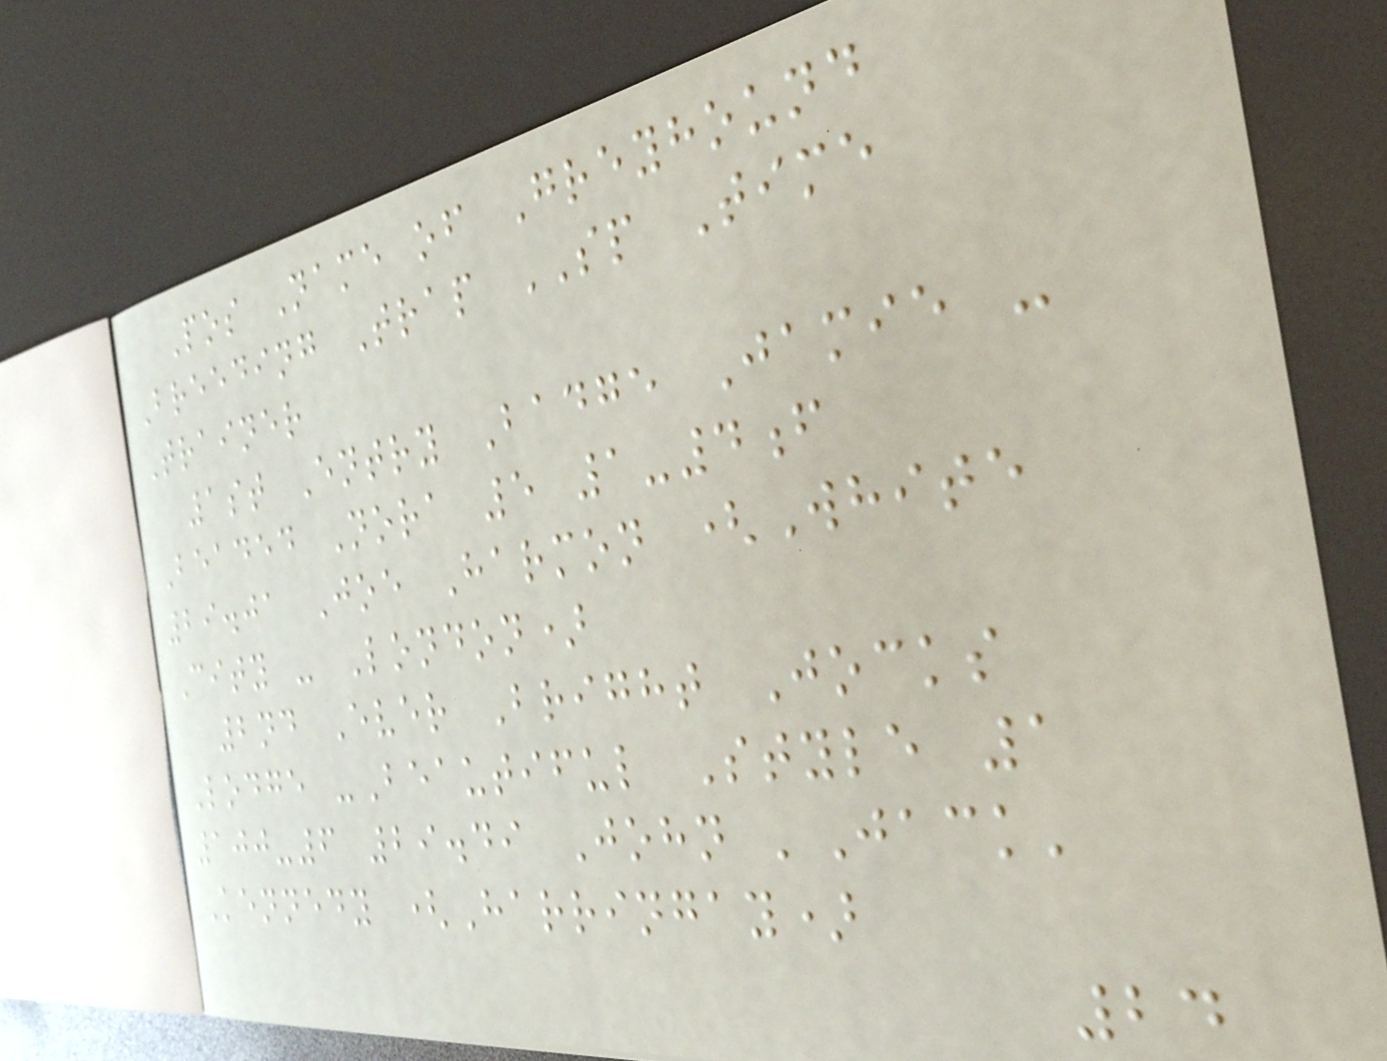Pos Name of Greyhound
Breeding Trap SP Time
Trainer
1st Entry Badge Jamie -
Beaded Nora 5 1-4f
29.01 Joe Harmon (White
City - London)
2nd Ever Bright Jocks
Lodge -Beautiful Style 1
100-6 29.49 John 'Jack'
Kennedy (Harringay)
24
